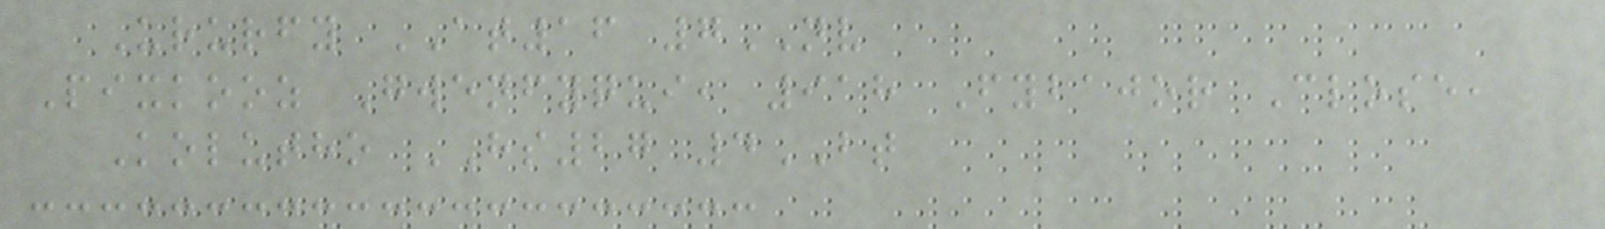Ururfy AT16 7NV
Pixkooz Gwenfyqui, 918 Fybajor Close,
Kolutho HS27 4BT
